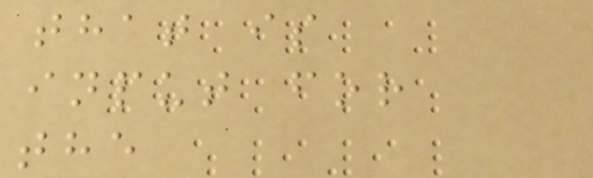that is
input for
the
